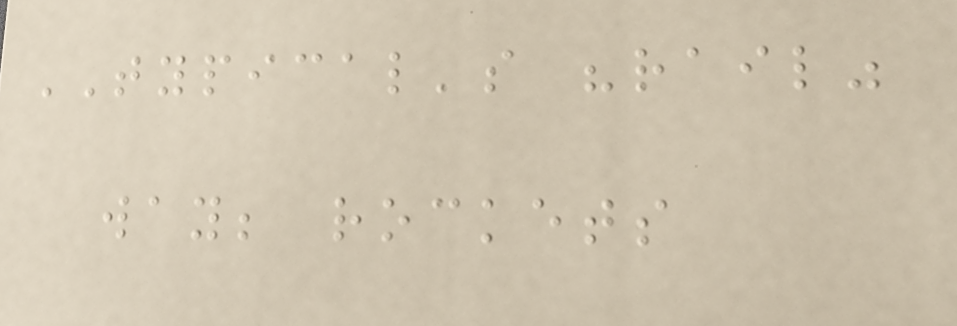TYPICAL's "rail"
way; rockets
